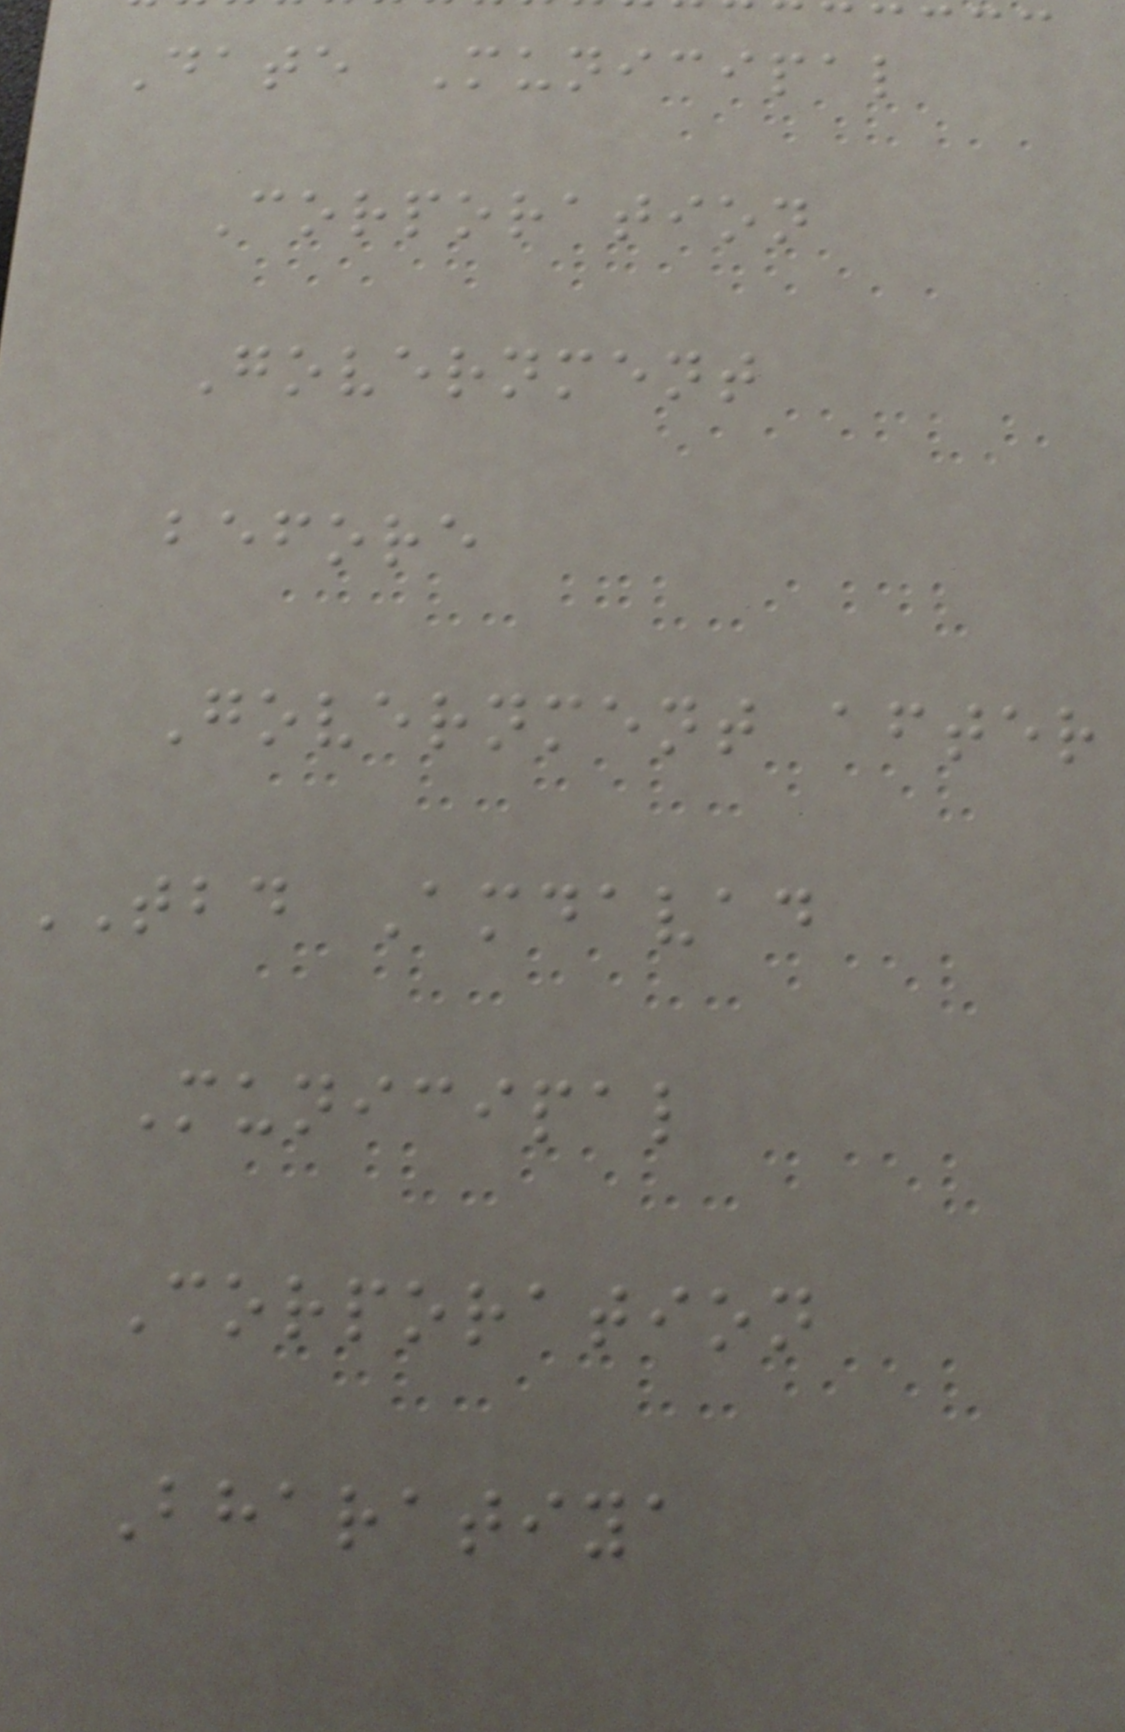Date Municipal
Corporation
Government
before
Government after
TBD Amdavad
Municipal
Corporation
Bharatiya
